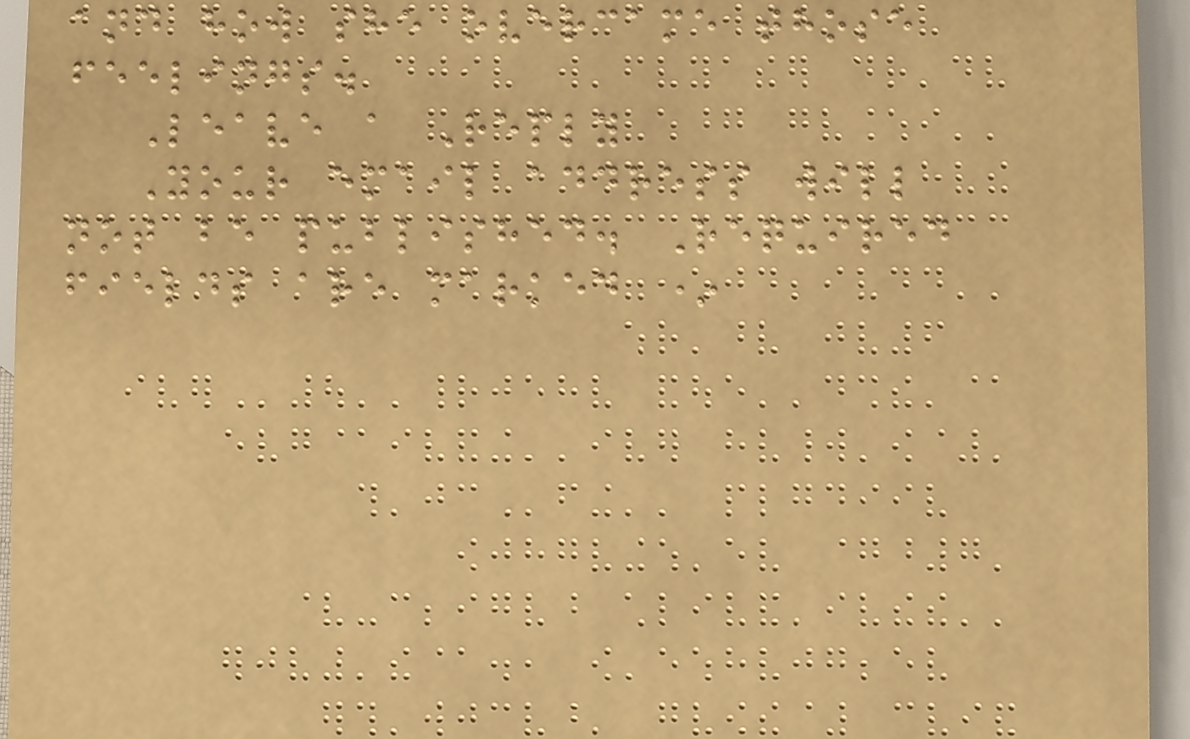and how she overcame those
feelings.
Leave a Reply
Your email address will
not be published. Required
fields are marked *
